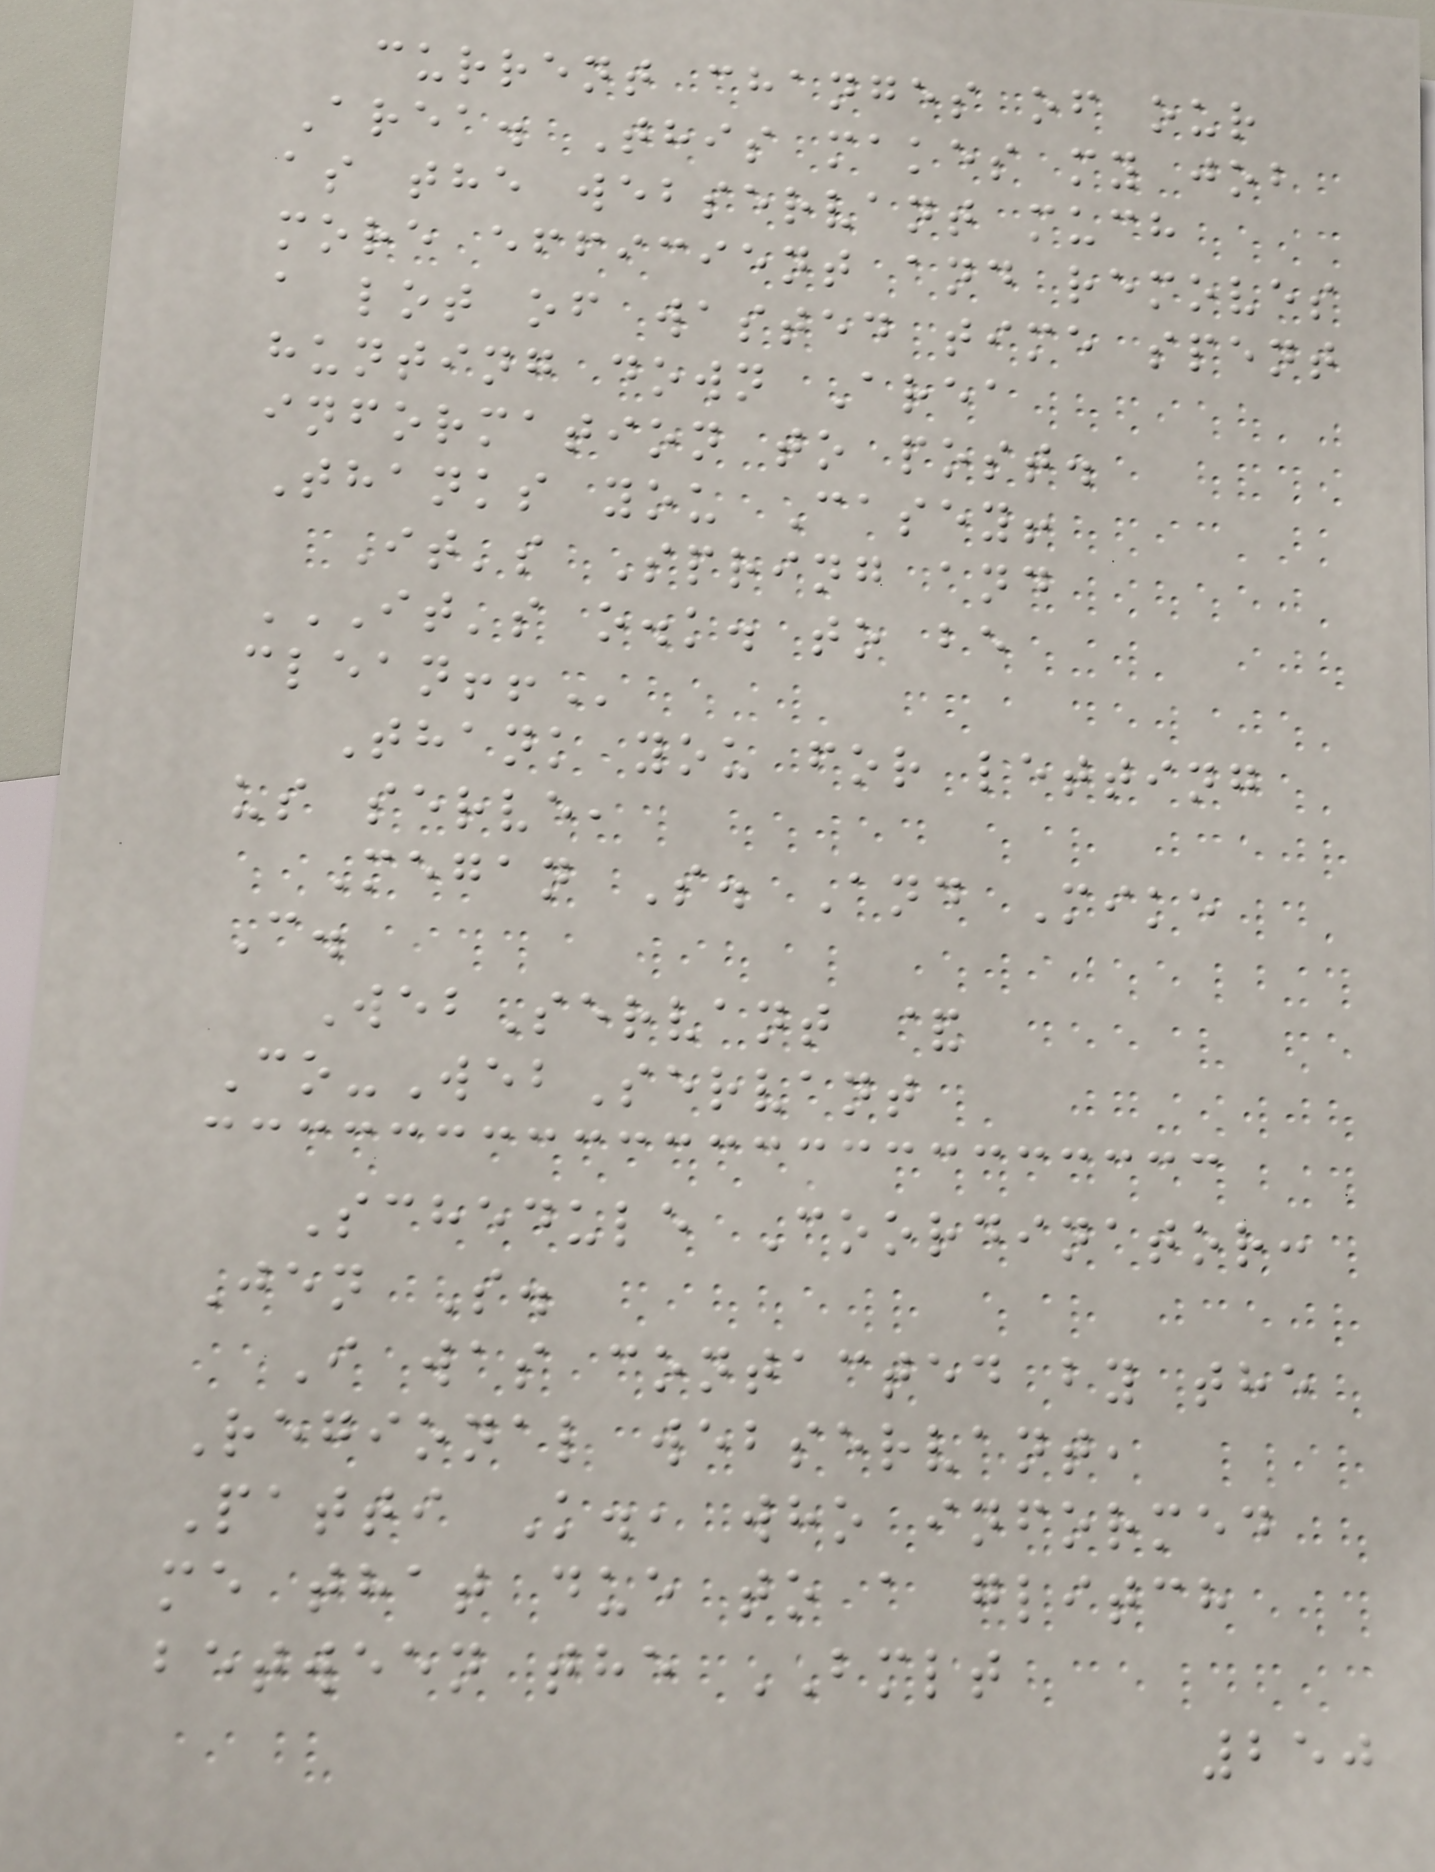current changes of our
Area. This makes my job
as the webservant much
more efficient and removes
a lot of wasted time spent
hunting down Area
information to post.
Thanks you Casey!
It's Spring and
IT'S O.K. TO BE
CLEAN!!
Thank you for letting
us serve,
Megan S. And Mike
C.
WebServant &
Co-WebServant
Schedule Coordinator:
Jen S.
I was contacted by the
Regional webservant,
Patti K., who informed
me that due to a glitch
between the BMLT
250
